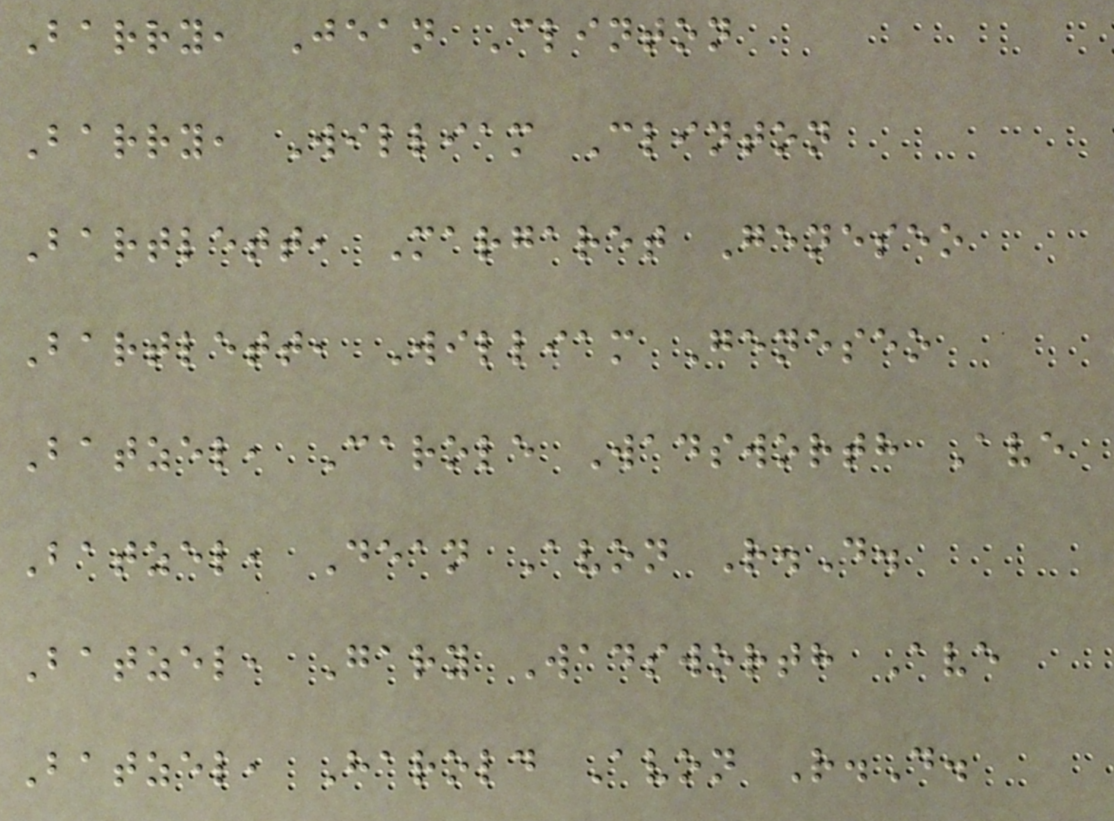Barry, Jean Clinton
Barry, William Clinton
Bartlett, Margaret Geneseo
Bartlett, William Geneseo
Batzel, Carole Wadsworth Ave
Batzel, Dean Avon R.D.
Batzel, Gary Wadsworth Ave
Batzel, Harold Avon R.D.
